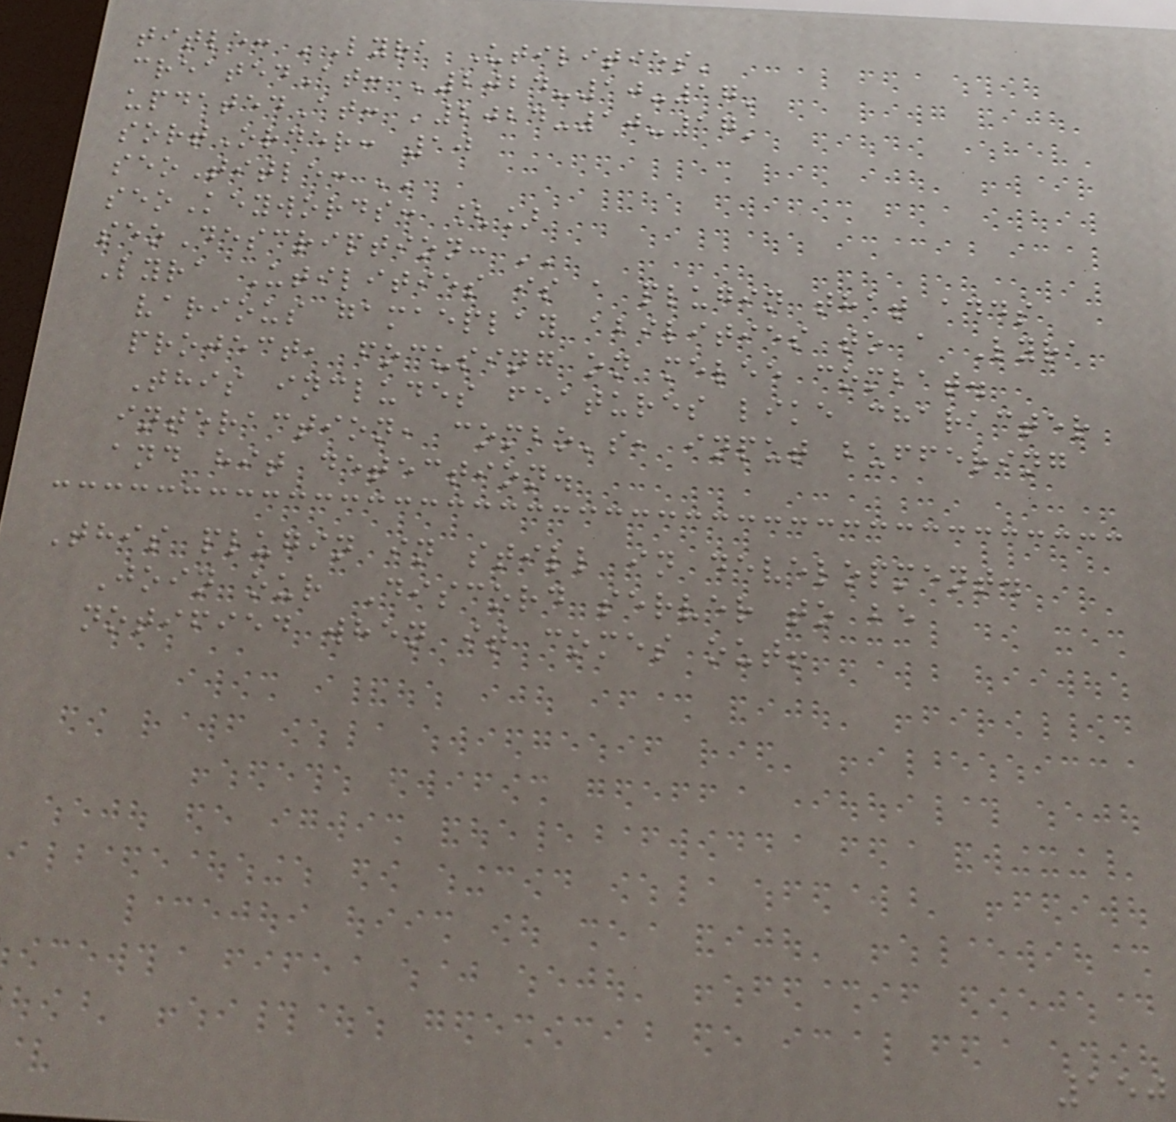title: 'Lyra Utilities'
createdAt: '2024-10-17'
updatedAt: '2024-10-17'
sortOrder: 10
seoTitle: ''
seoKeywords: []
seoDescription: ''
Lyra Utilities is a plugin that adds
various gamaeplay abilities to a Lyra
project, focusing on melee combat.
This includes features like character
interaction, combo's, input buffering
and hit detection.
This plugin in still in development.
Join our Discord server to be
notified when it comes out!
150
